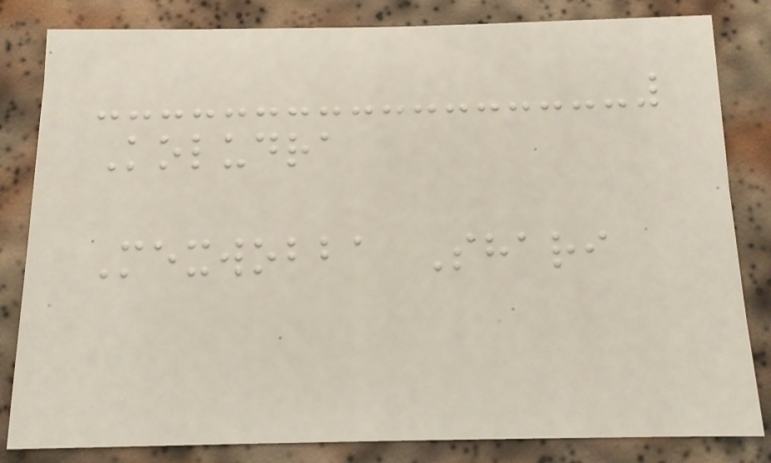Koludra
Mexwobba Shari
